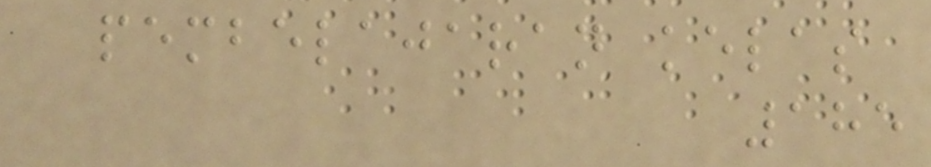pembelajaran kelas
185
